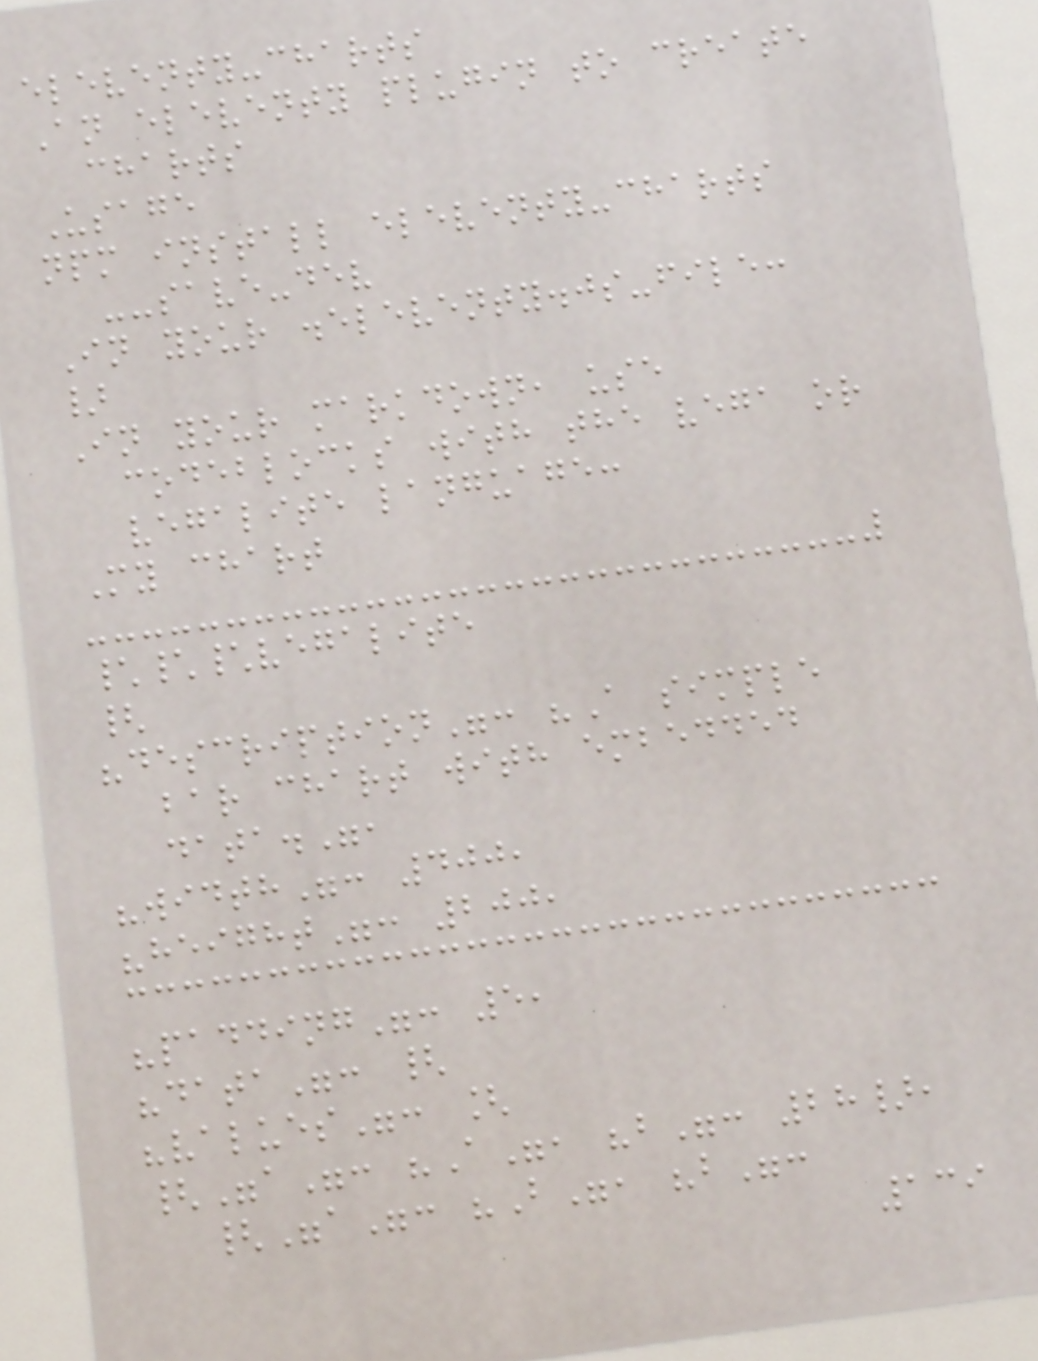eleventy-charts
An eleventy plugin to create
charts
Usage
npm install eleventy-charts
--save-dev
In your .eleventy.js-file:
}
In your markdown, use
codeblocks with the vega or
vegalite language:
My chart
\\\vegalite
{
"description": "A simple
bar chart with embedded
data.",
"width": 400,
"height": 200,
"padding": 5,
"data": {
"values": [
{"a": "A", "b": 28},
{"a": "B", "b":
139
